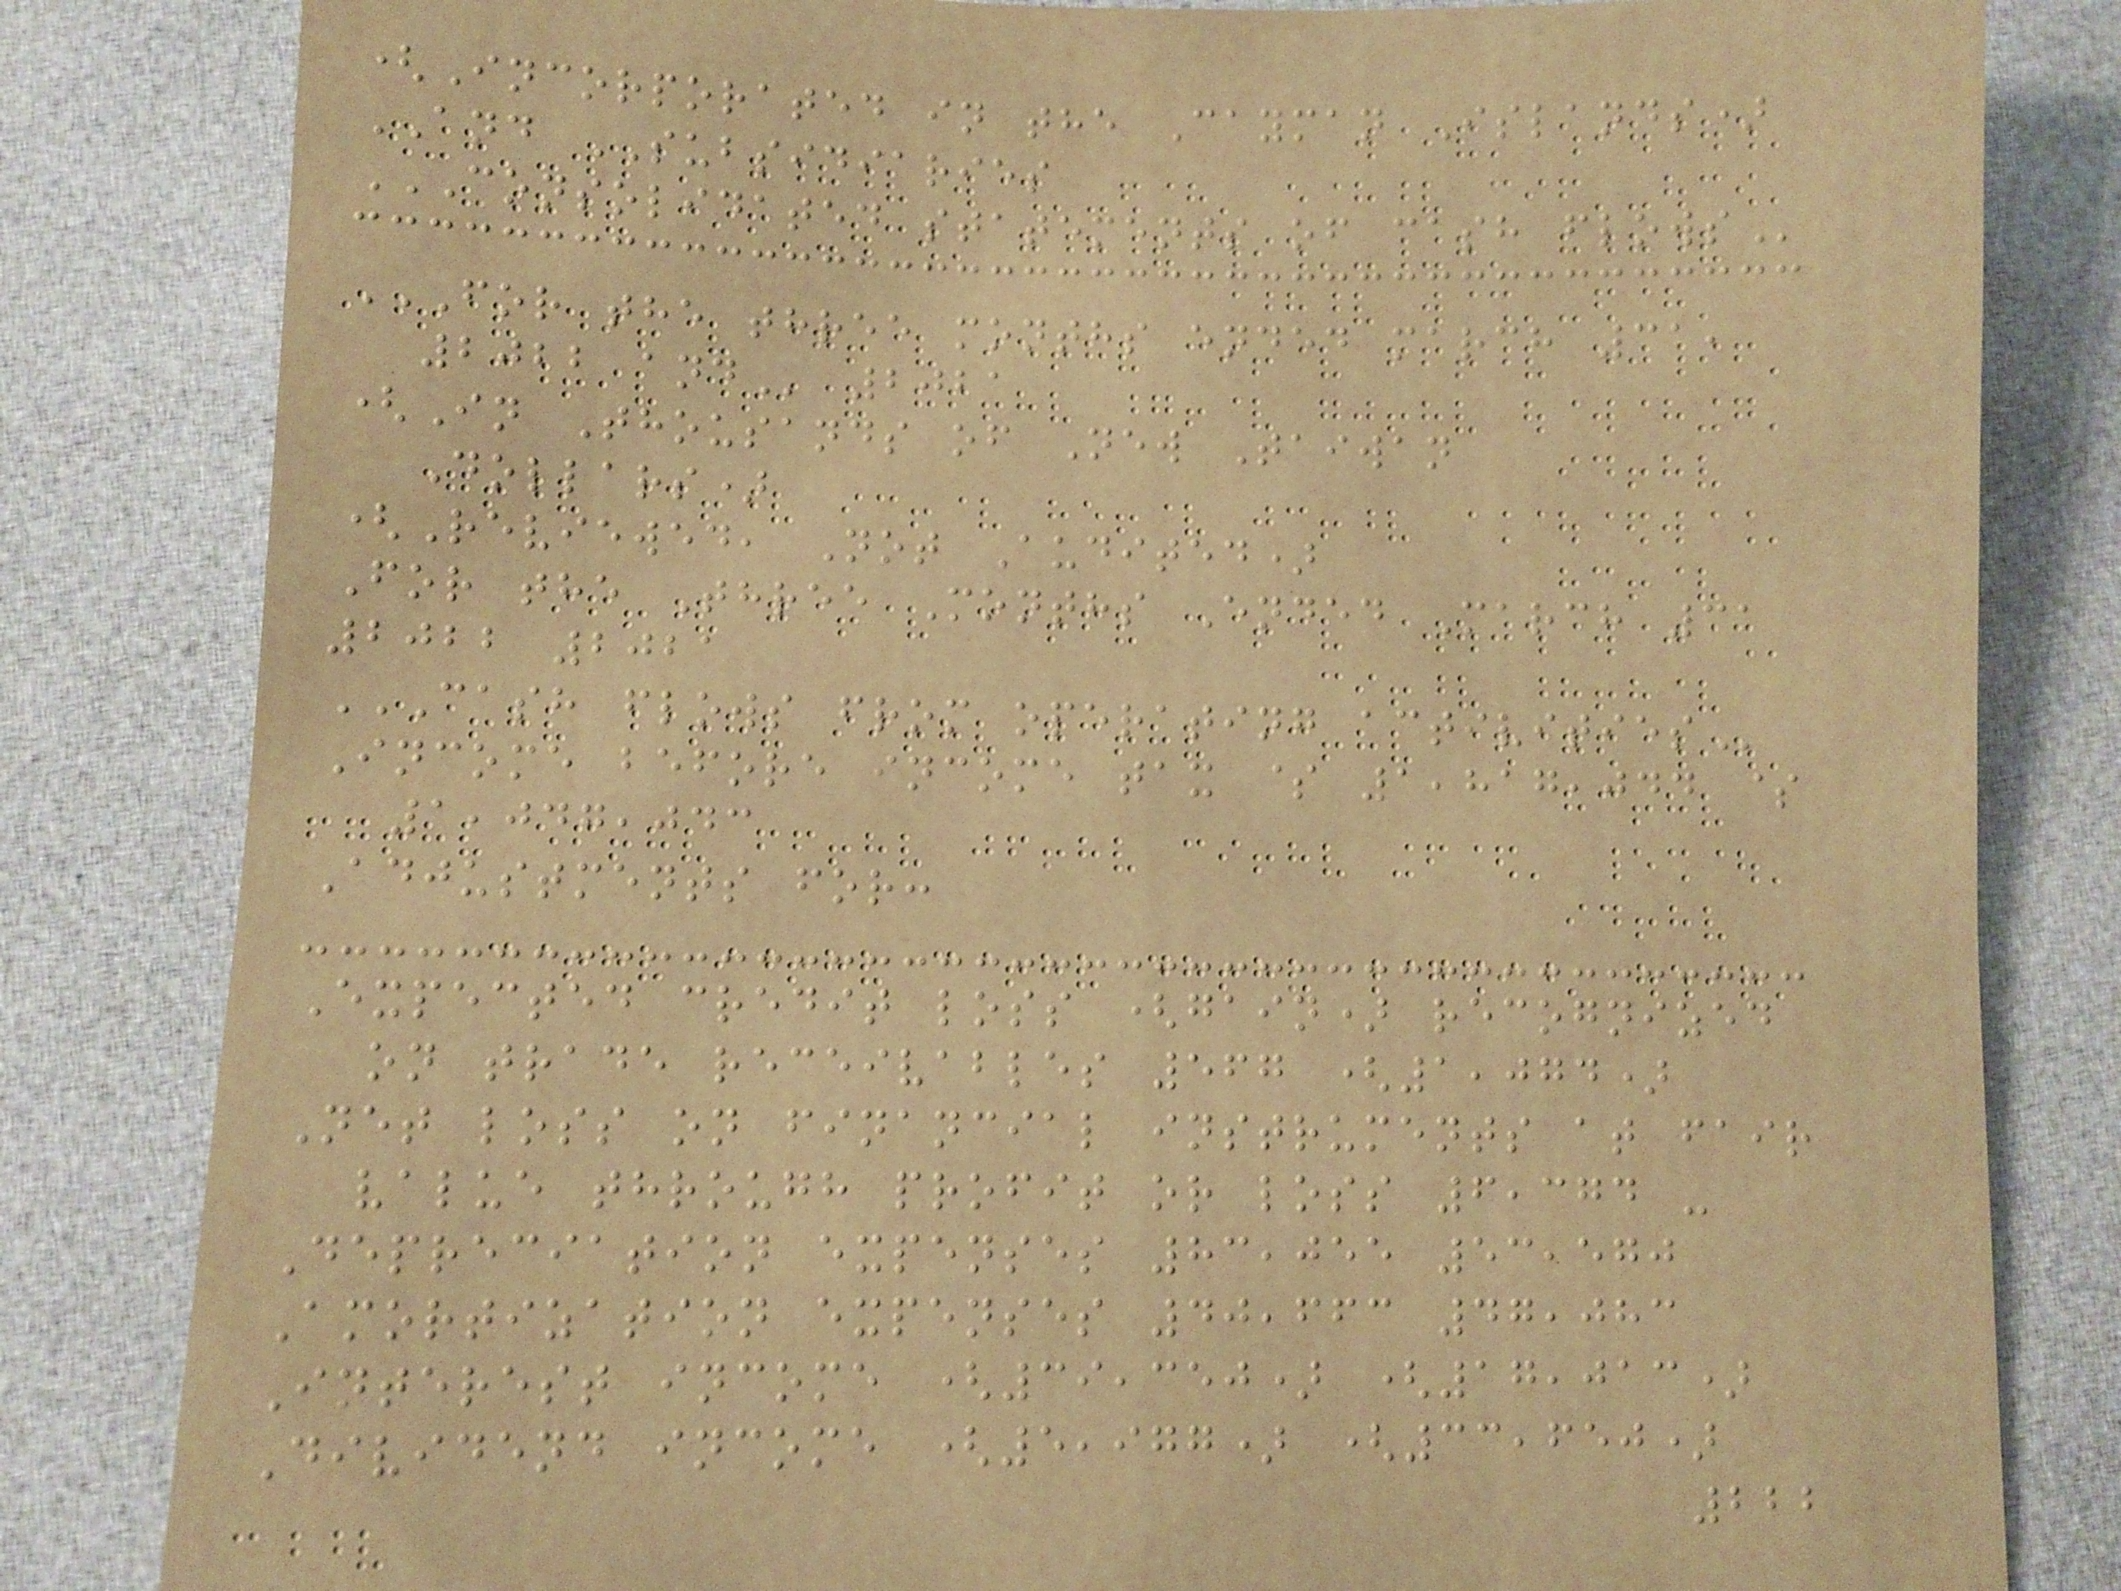(Incorporated in the Cayman Islands)
AND SUBSIDIARIES
CONSOLIDATED STATEMENTS OF CASH FLOWS
FOR THE THREE MONTHS ENDED MARCH 31,
2022 AND 2021
(In Thousands of New Taiwan
Dollars)
(Reviewed, Not Audited)
For the Three Months Ended March 31
2022 2021
CASH FLOWS FROM OPERATING ACTIVITIES
Income before income tax $ 1,817,044 $
1,047,043
Adjustments for:
Expected credit loss (gain) recognized
on trade receivables 567 (1,074)
Net loss on financial instruments at fair
value through profit or loss 6,374 -
Depreciation expenses 83,055 53,570
Amortization expenses 40,663 47,083
Interest income (39,350) (17,013)
Dividend income (5,977) (33,650)
222
